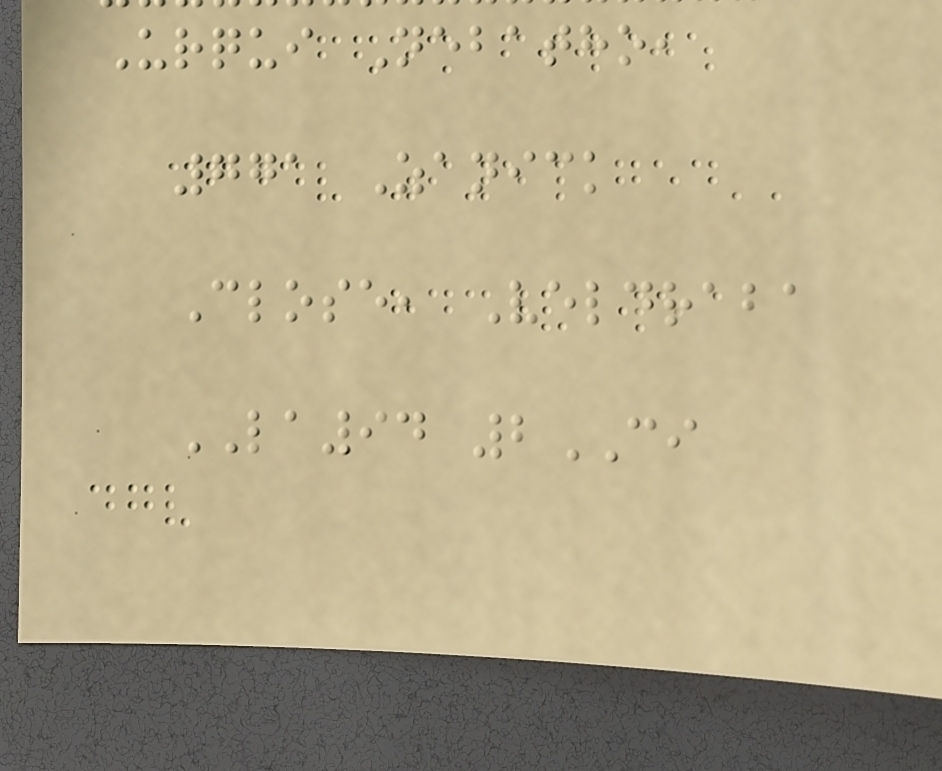Urqui Nebatho,
771 Zanick
Close, Veldraba
LA94 2CI
